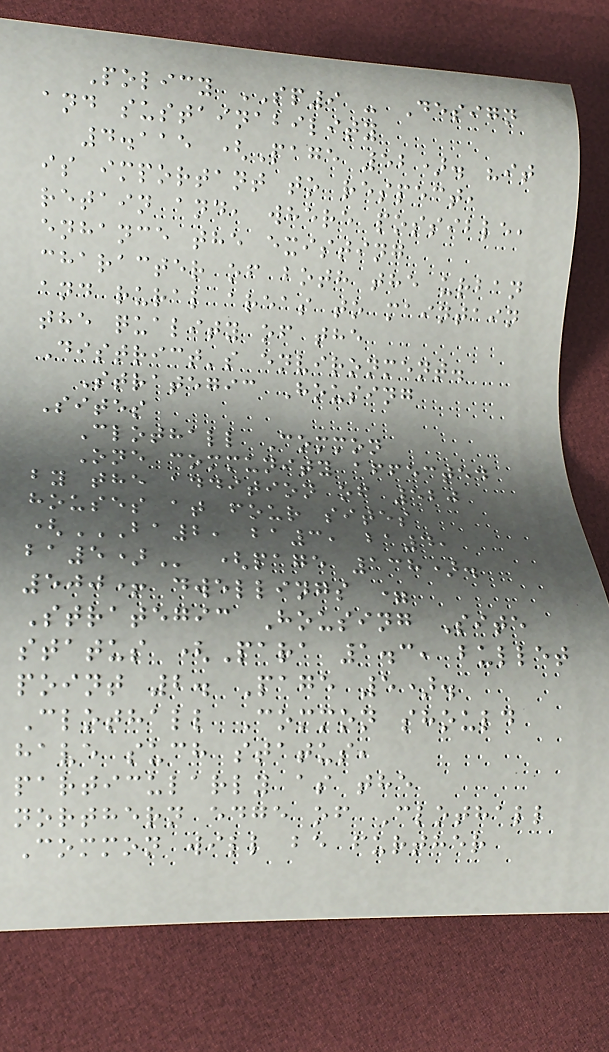Policy SP9 - Design
and sustainability
4.115 (Page 52). "it
is important to respect,
retain and, where possible,
enhance the existing
character of both the urban
and rural areas to maintain
the quality of the
District's environment.
Strategic Housing
Sites
Clothall Common
One community affected
by the addition of 520
houses at four sites
(BA2, BA3, BA4,
BA5) (page 138).
500+ dwellings =
Strategic Housing Site
status (Para 1.3, bullet
point 2. Page 5).
Clothall Common should
have such status,
particularly as the
northern edge of Clothall
Common will be further
